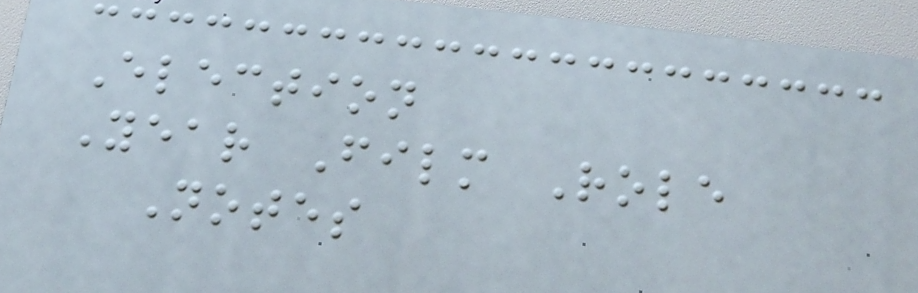Election
Year Film Role
Notes
